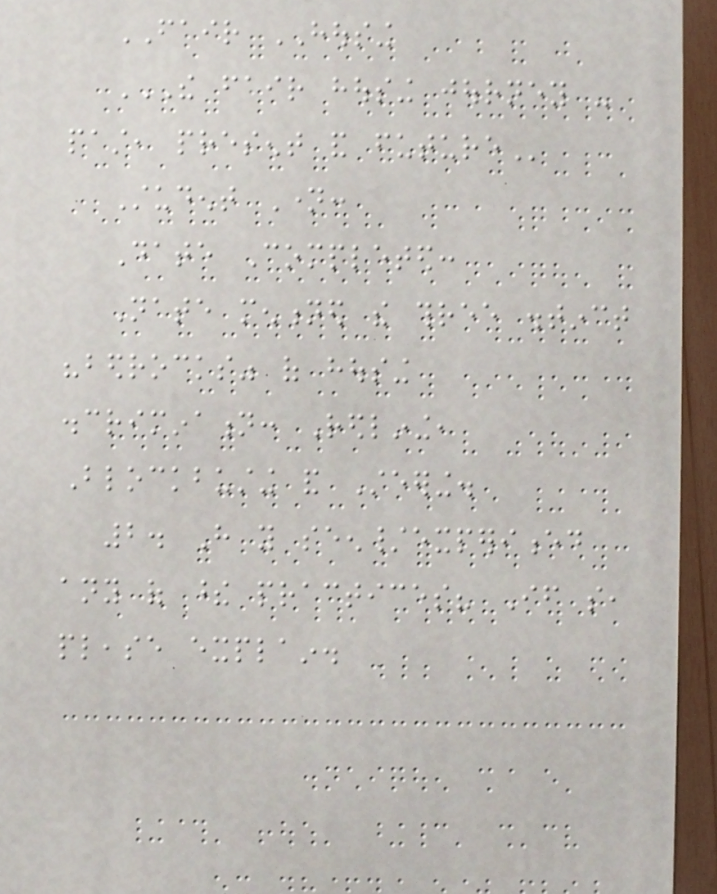FAIR HOUSING
THE FAIR HOUSING JOURNEY -
PAST, PRESENT AND FUTURE
Student Name:
Date Completed:
Nate mentioned the three distinct
"bedrocks" of housing
discrimination: Redlining,
Blockbusting and Steering.
2. Have you seen/experienced
any of these practices? If so,
please explain.
